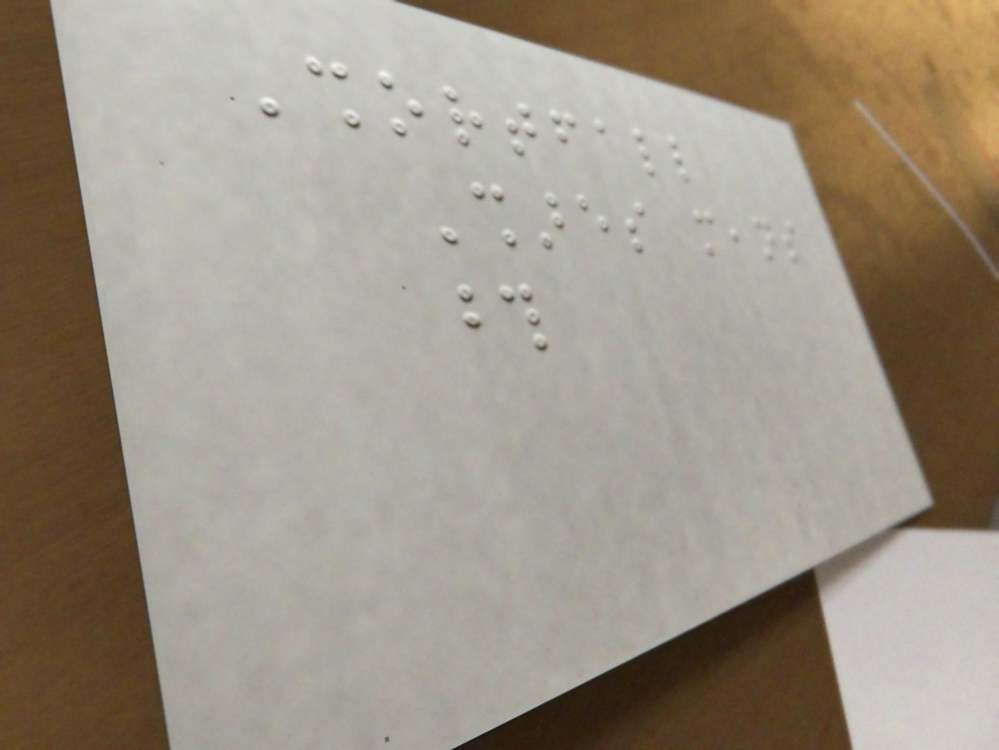Shortfall
Shares means
those
